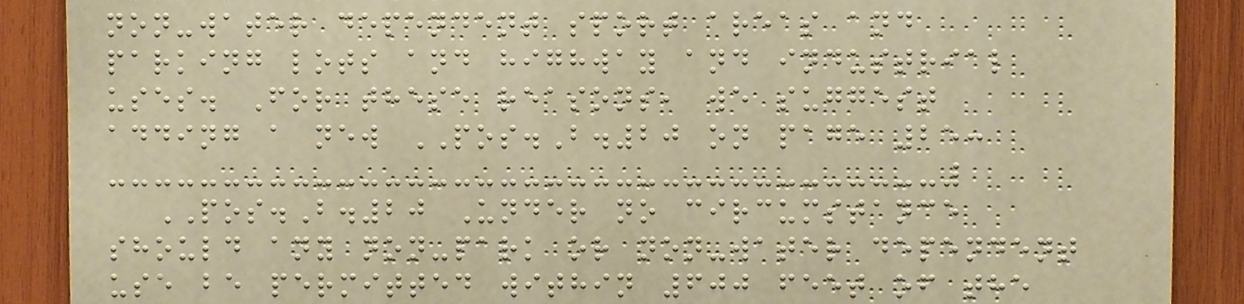non-water dependent sport areas and
parking lots and highway and industrial
uses. For these reasons, we suggest
adding a new POS.B.20 on page 25:
POS.B.20 Under no circumstance
should any non-park or non-water dependent
use be permitted within 600 feet of the
